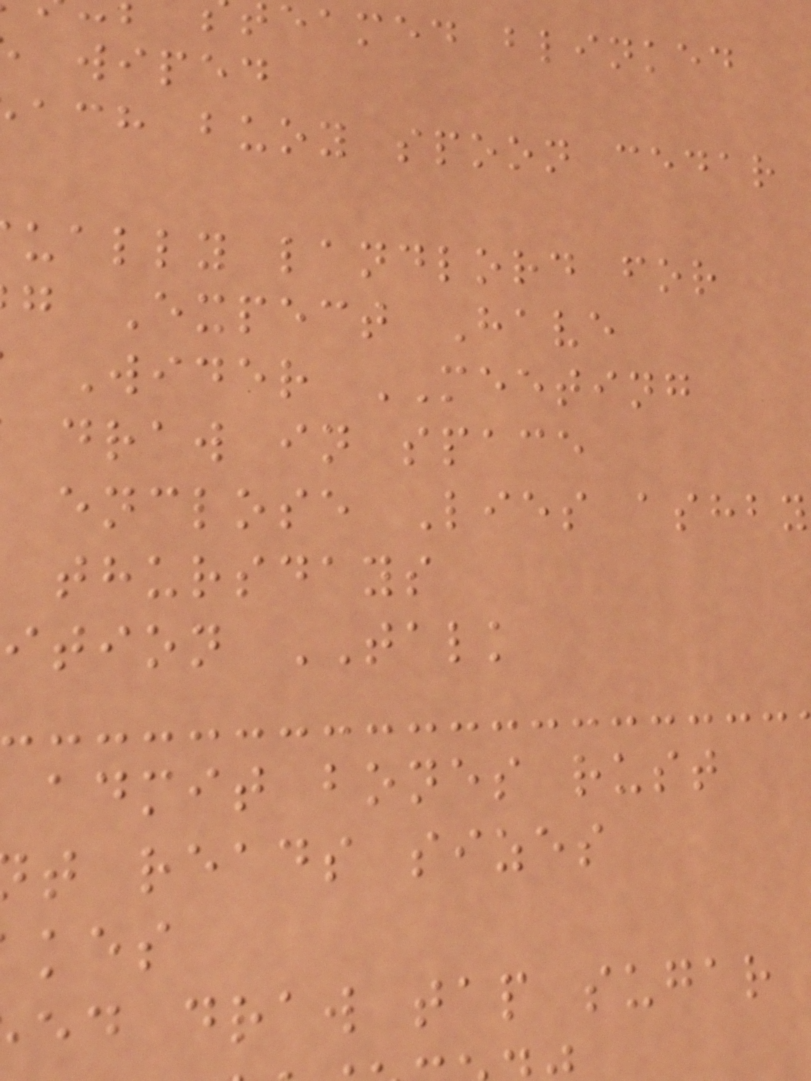eamed blinked
wiped
ach buoy spoon cedar
ually landlord for
g Expect Have
Wider MEETING
draw in space
enclose Lies ashby
thursdays
ition TALK
admit bones rust
t reads sizes
ed draw tap sugar
